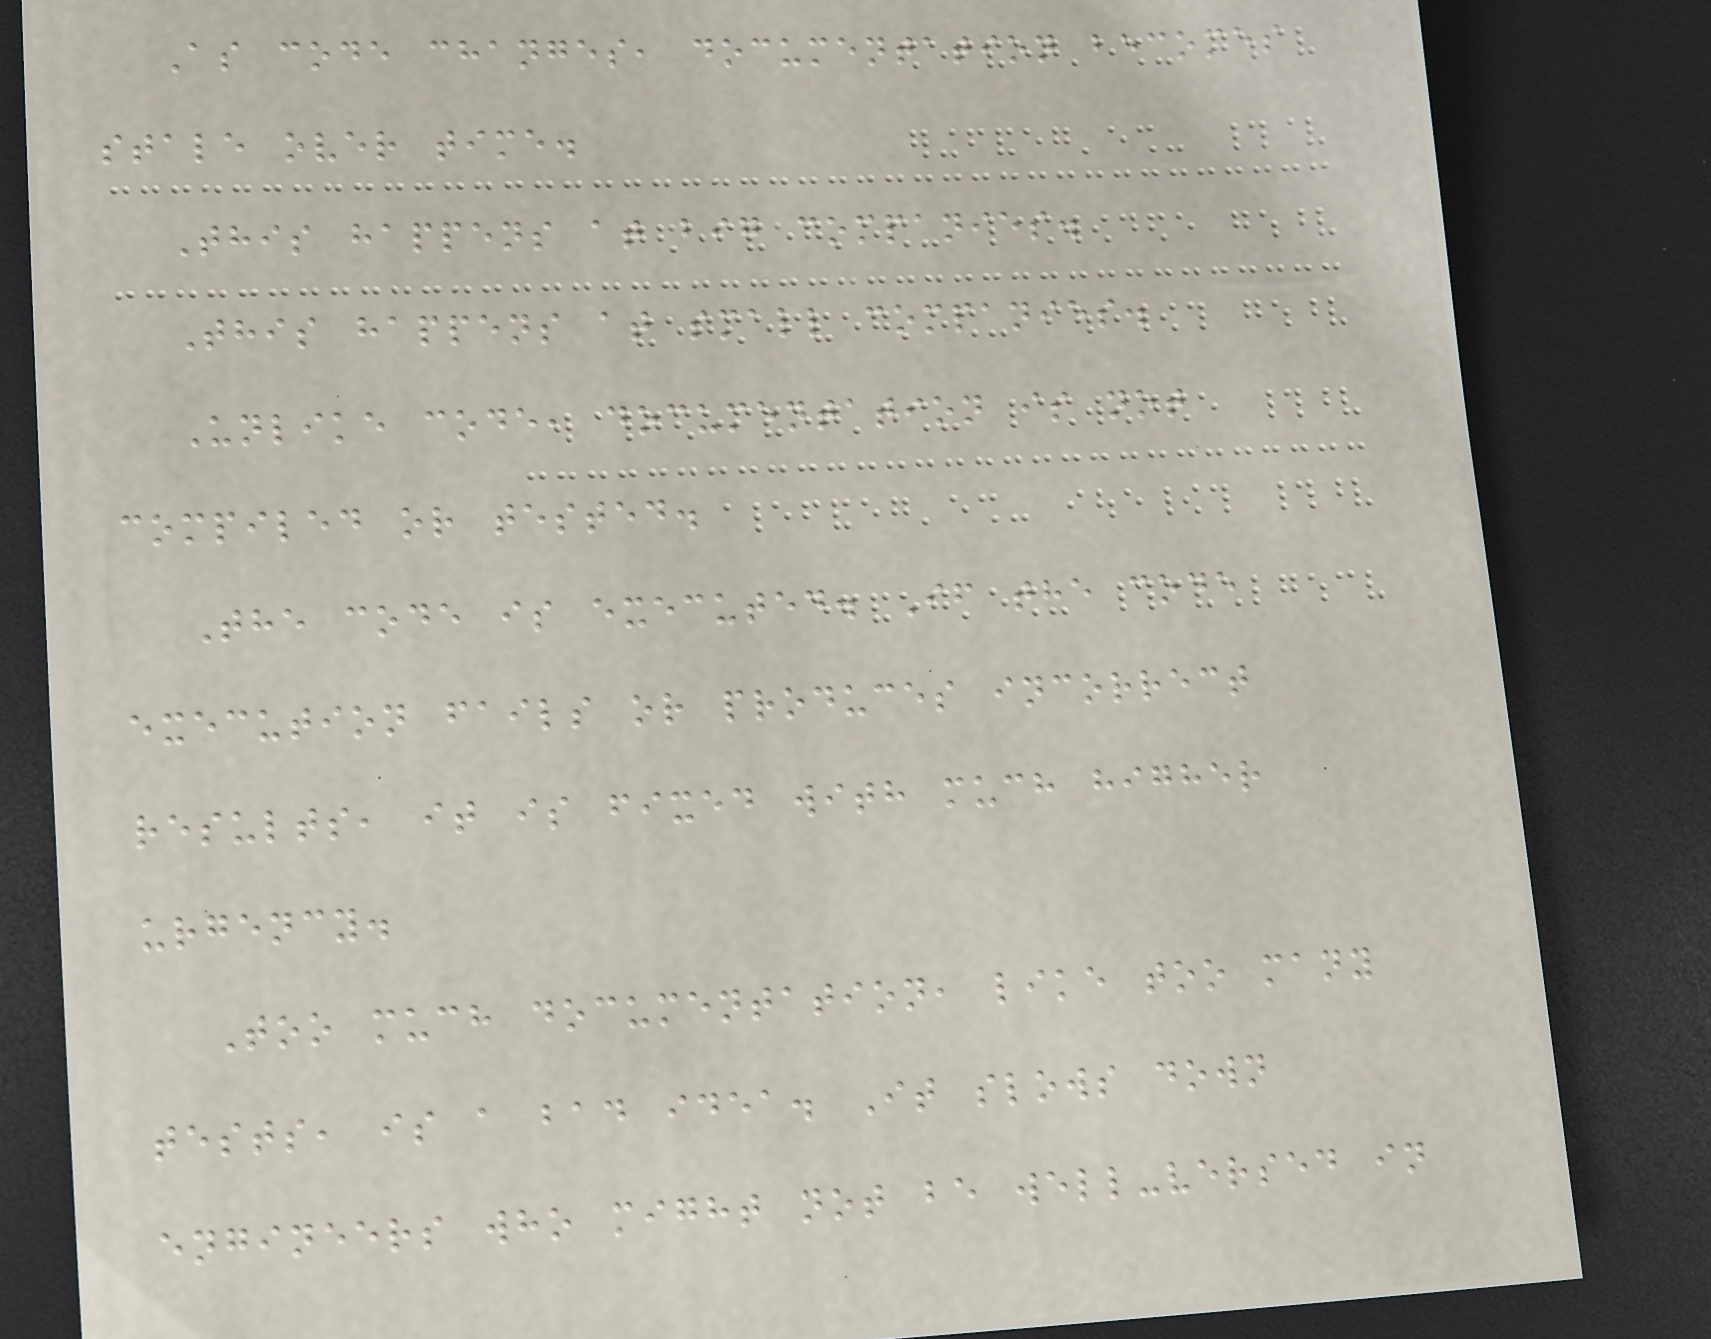As code changes, documentation becomes
stale over time.
This happens at big companies.
This happens at small companies.
Unlike code, documentation is not
compiled or tested.
The code is executed. If the code
execution fails or produces incorrect
results, it is fixed with much higher
urgency.
Too much documentation, like too many
tests, is a bad idea. It slows down
engineers who might not be well-versed in
